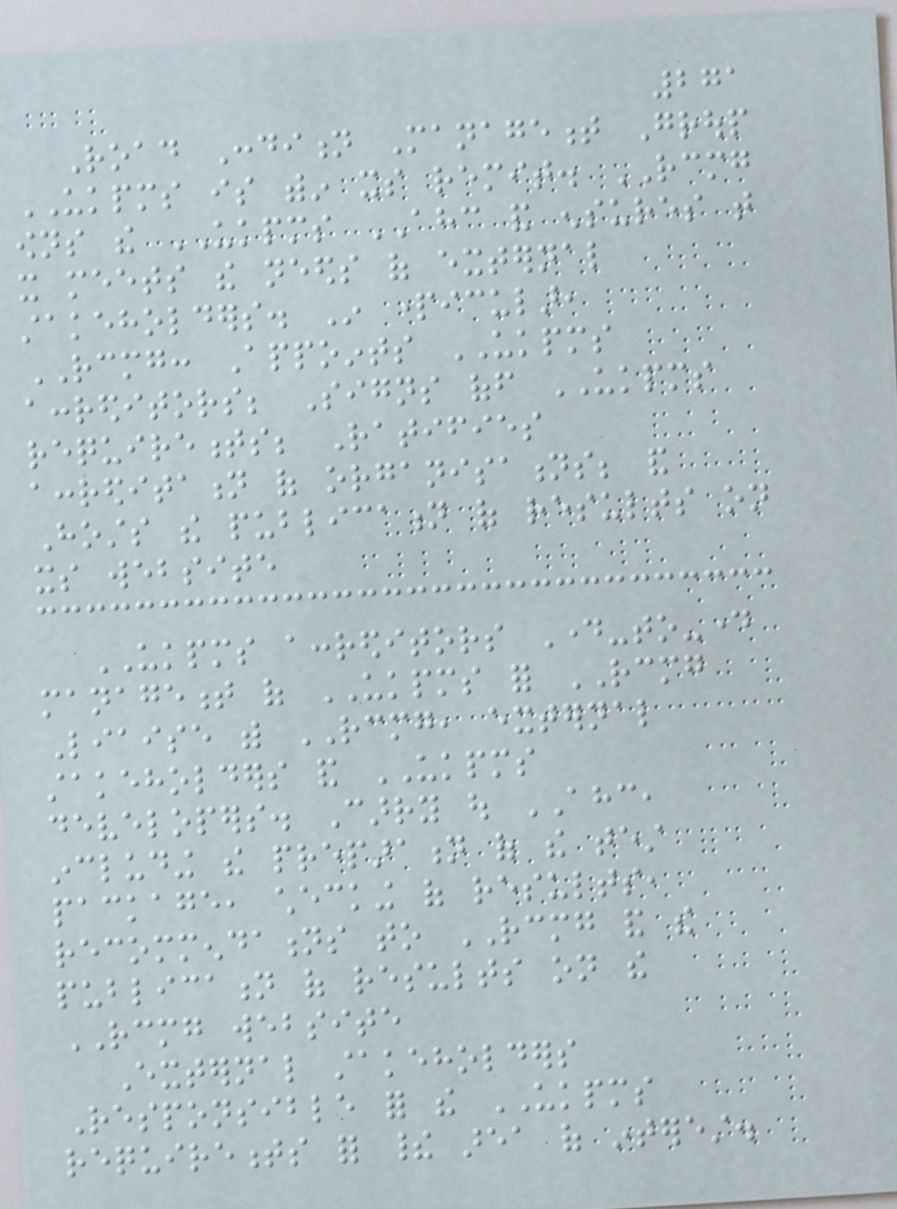271
Road Condition Management Group
UKPMS is within its remit. RCMG
owns the UKPMS AHC and ensures that
it meets the needs of external
stakeholders. In particular,
RCMG: Appoints UKPMS
accreditors; Signs off UKPMS
requirements; Ratifies
accreditation of organisations; and
Hosts the publication of results on
its website
UKPMS accreditors Day-to-day
management of UKPMS for RCMG
Liaise with RCMG, external
stakeholders and UKPMS
developers. Carry out AHC,
including the preparation of the test
package, checking of results,
recommendations to RCMG and the
publication of results on the
RCMG website
External stakeholders
Responsible for the UKPMS
requirements for their area of interest.
